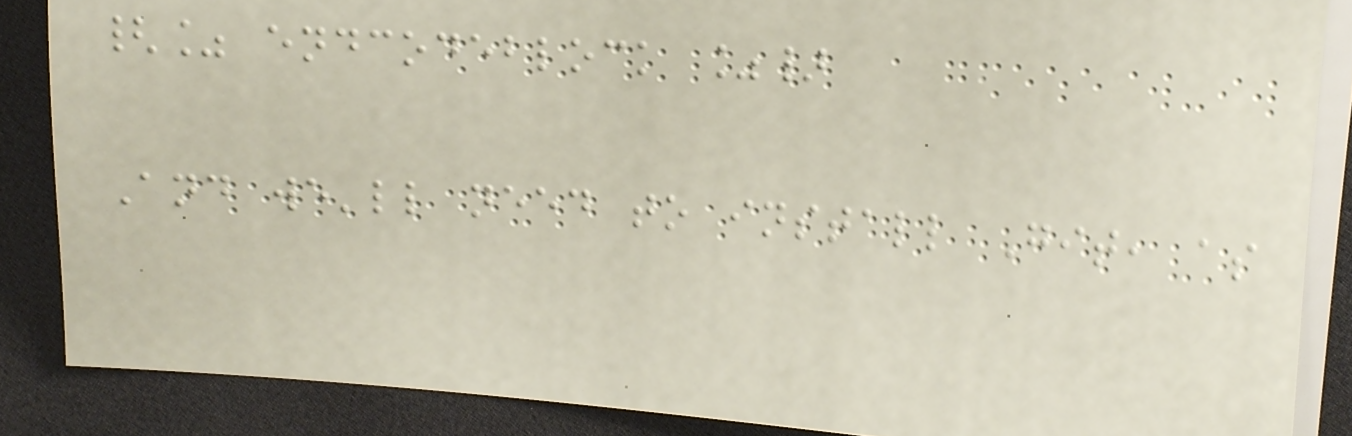{% endcodeblock %}
And we'll need to install Git, as
